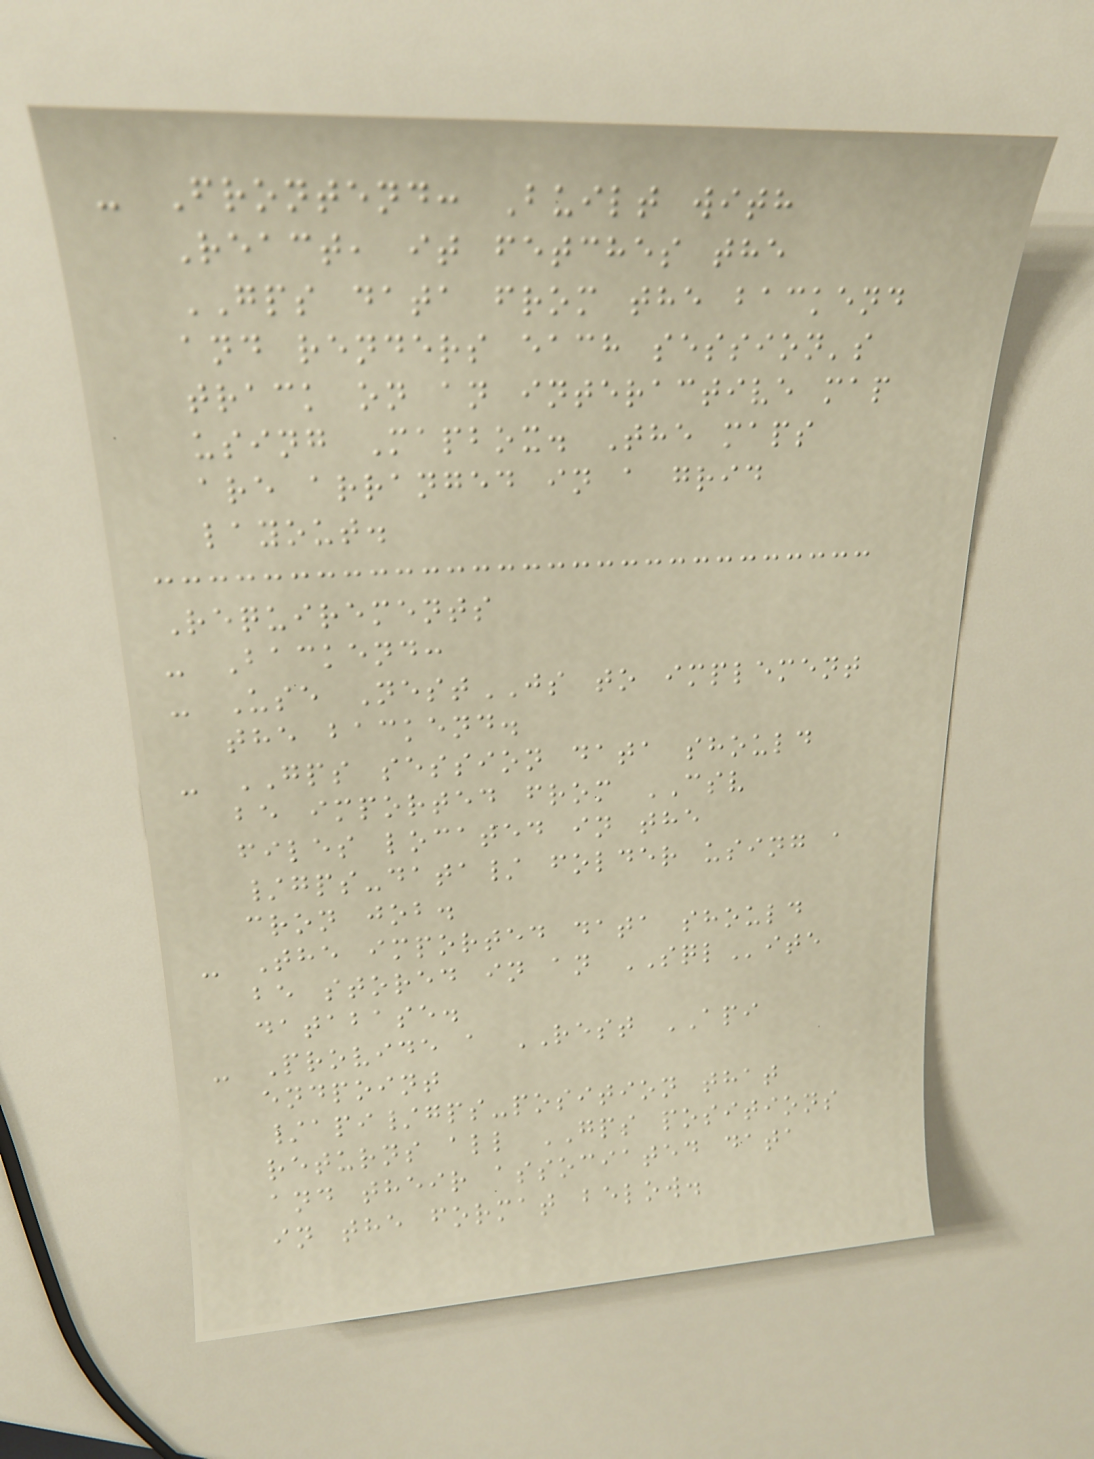- Frontend: Built with
React, it fetches the
GPS data from the backend
and renders each session's
track on an interactive map
using Mapbox. The maps
are arranged in a grid
layout.
Requirements
- Backend:
- Use NestJS to implement
the backend.
- GPS session data should
be imported from CSV
files located in the
/gps-data/ folder using a
cron job.
- The imported data should
be stored in an SQLite
database.
- Provide a REST API
endpoint
/api/gps-position that
returns all GPS positions
and their associated data
in the format below.
